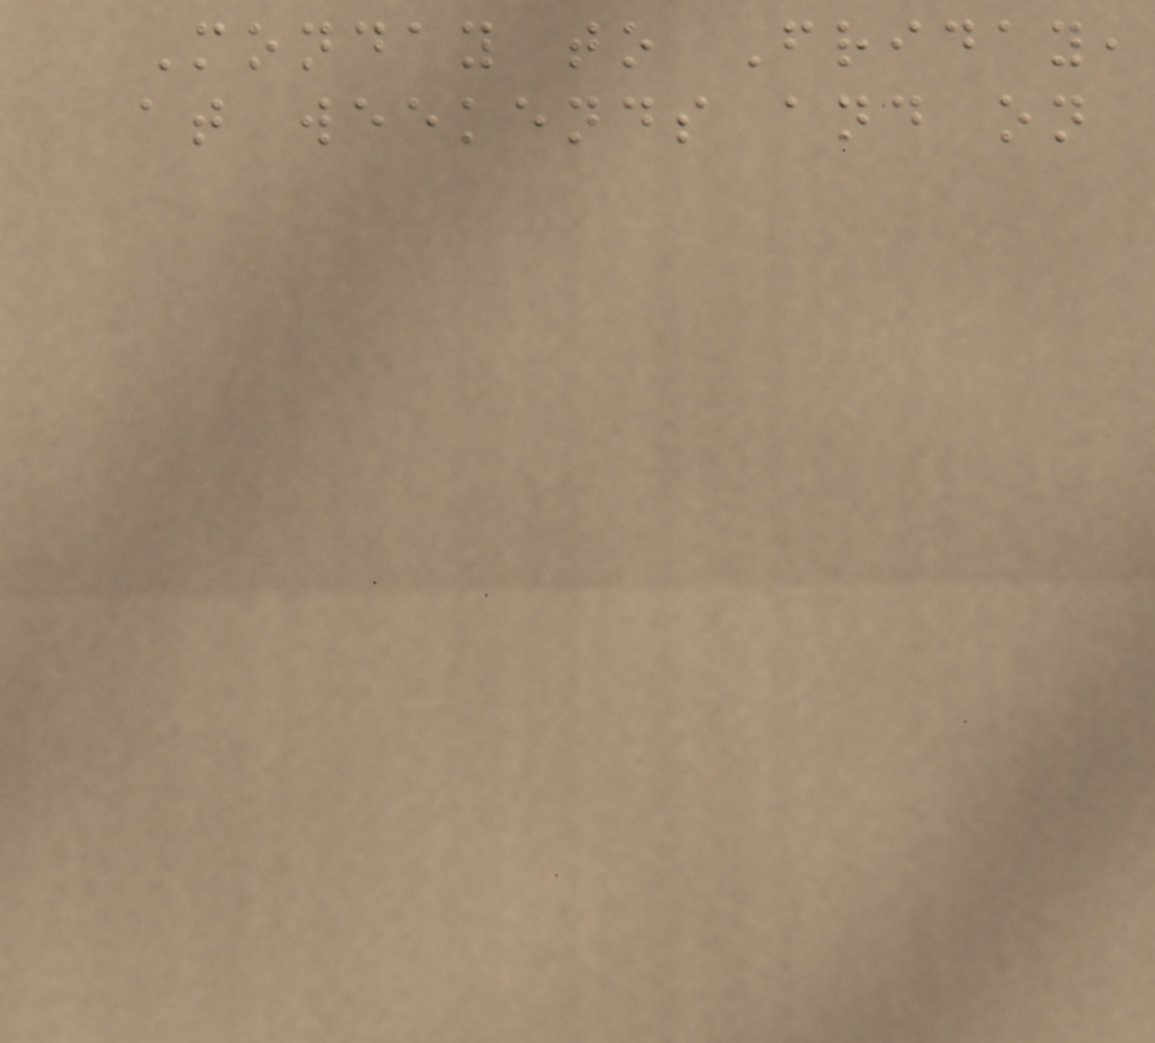Monday to Friday,
at weekends and on
